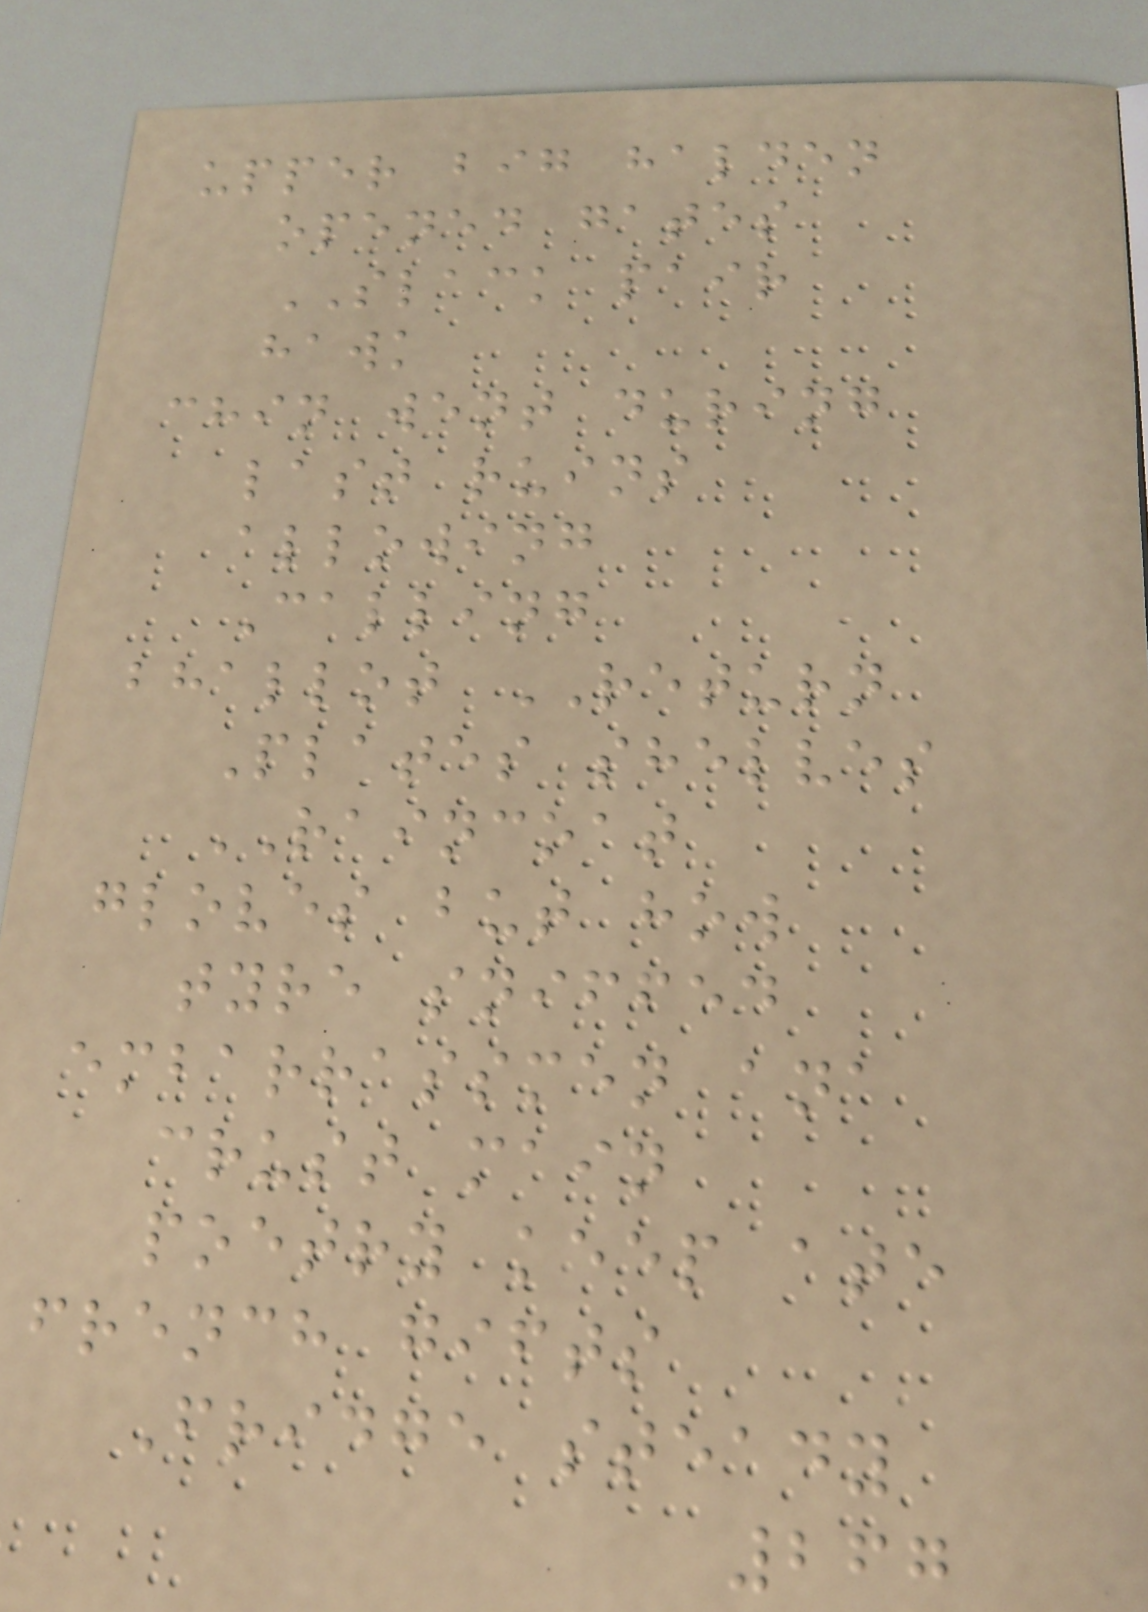upper big halden
opened gates
SLACK pair
hawk
chin went during
last ruins
allowing
Calling
bhallot RETURN
Plates shelves
RAINCOAT
gloves but how
tyre sniffed
embarrassmen ana
crust main
poetry keep ate
french gifts
Fridge steady
267
